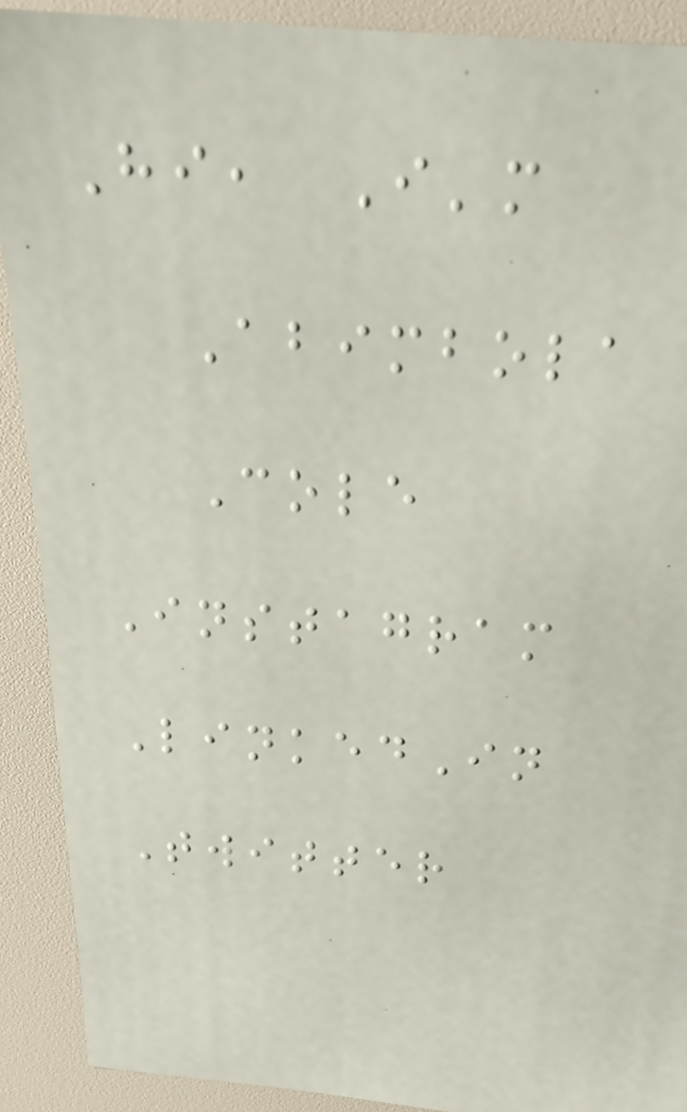Hi, I'm
Abimbola
Cole
Instagram
LinkedIn
Twitter
